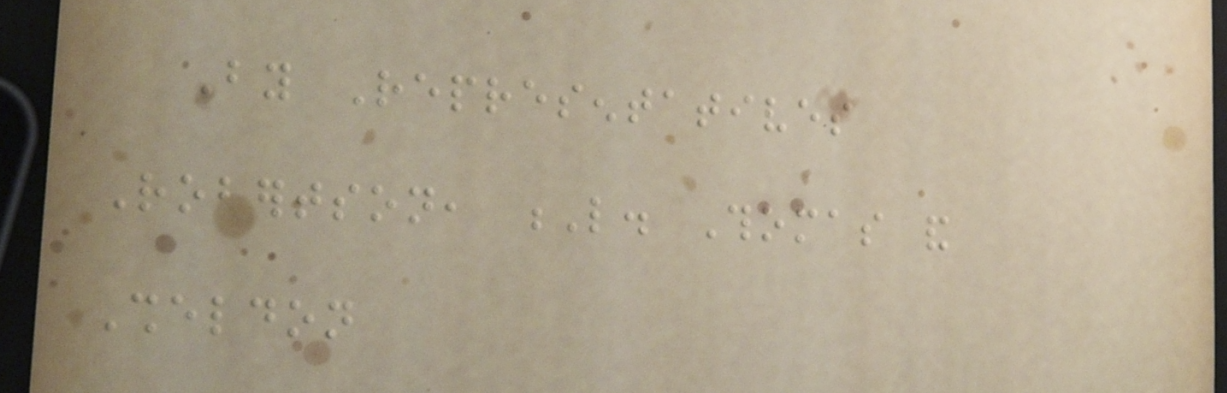By Representatives
Robertson, L. Thomas and
Sheldon
